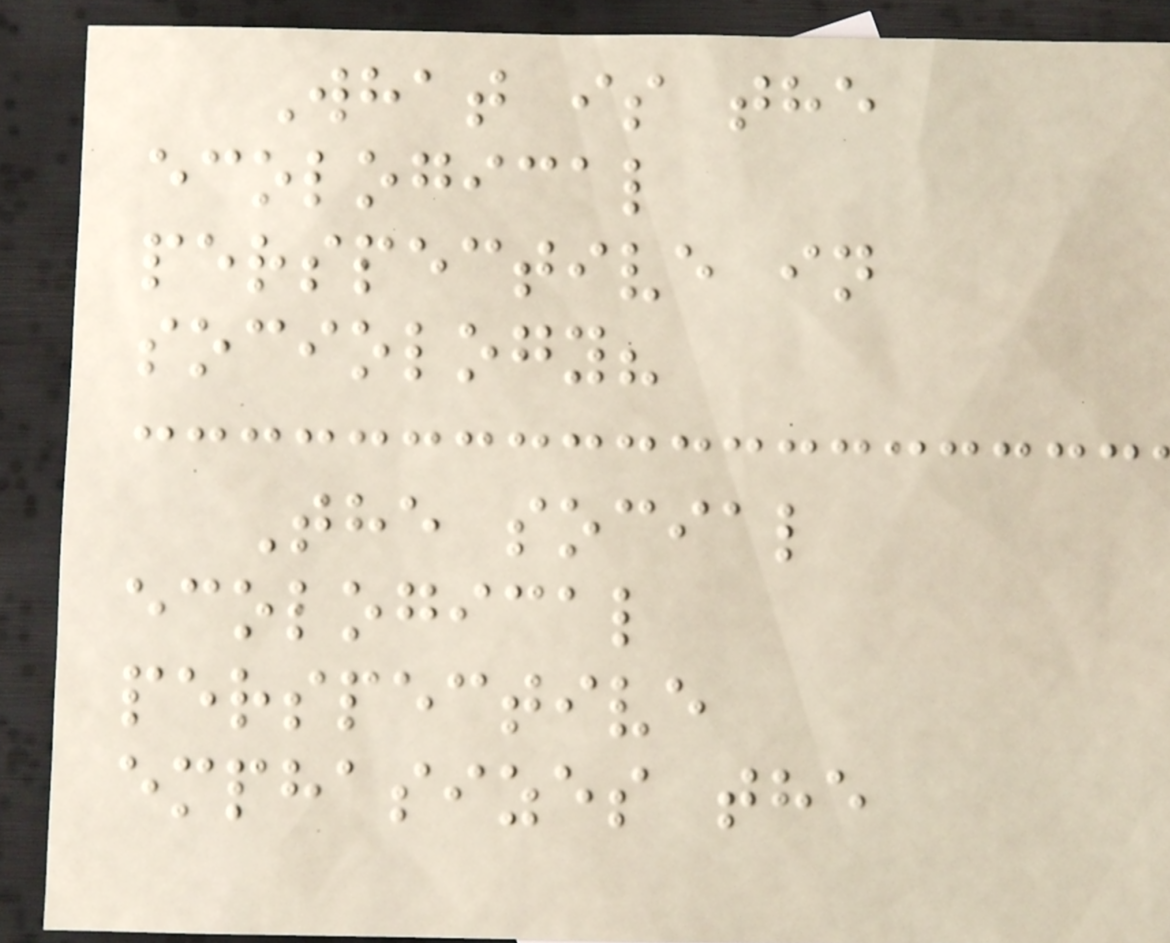What is the
ecological
perspective in
sociology?
The social
ecological
perspective
emphasizes the
